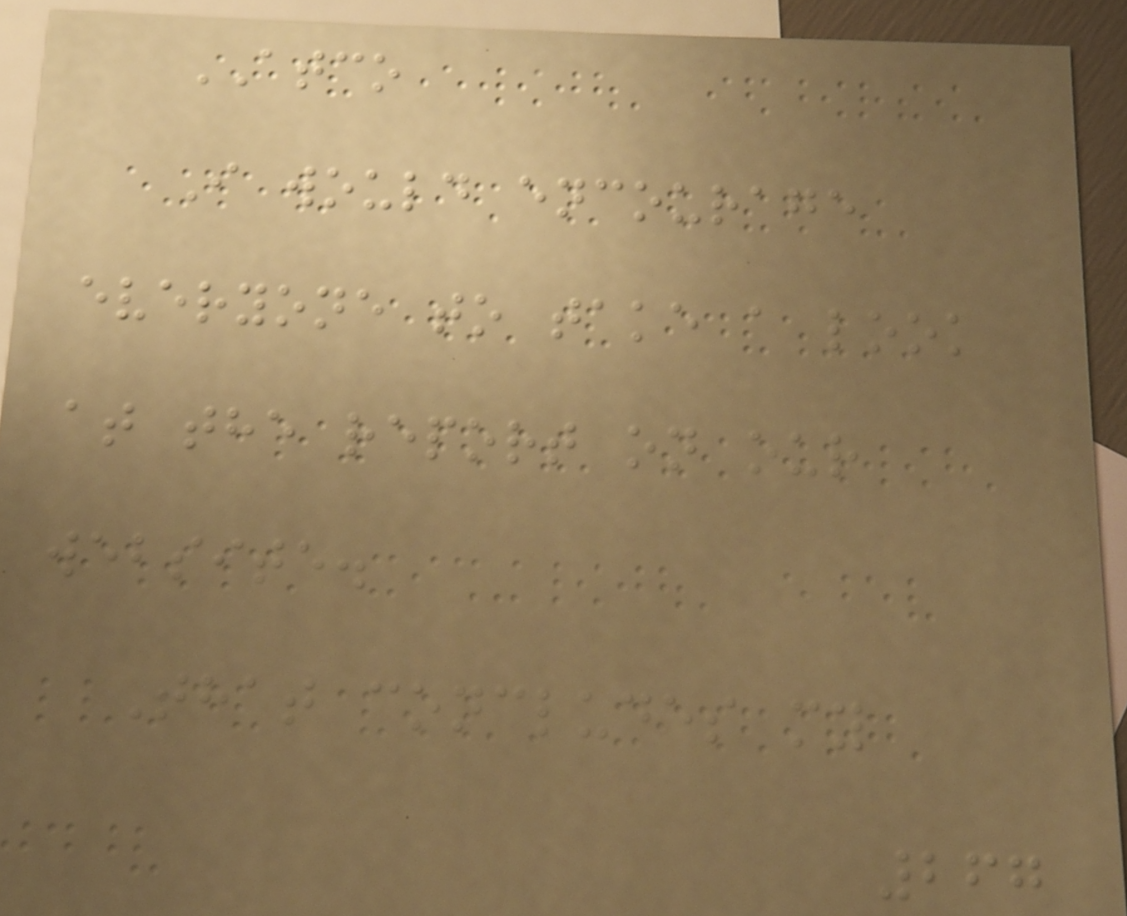ATCO
I would encourage
everyone to take a look
at the report on our
website.
That concludes my
267
